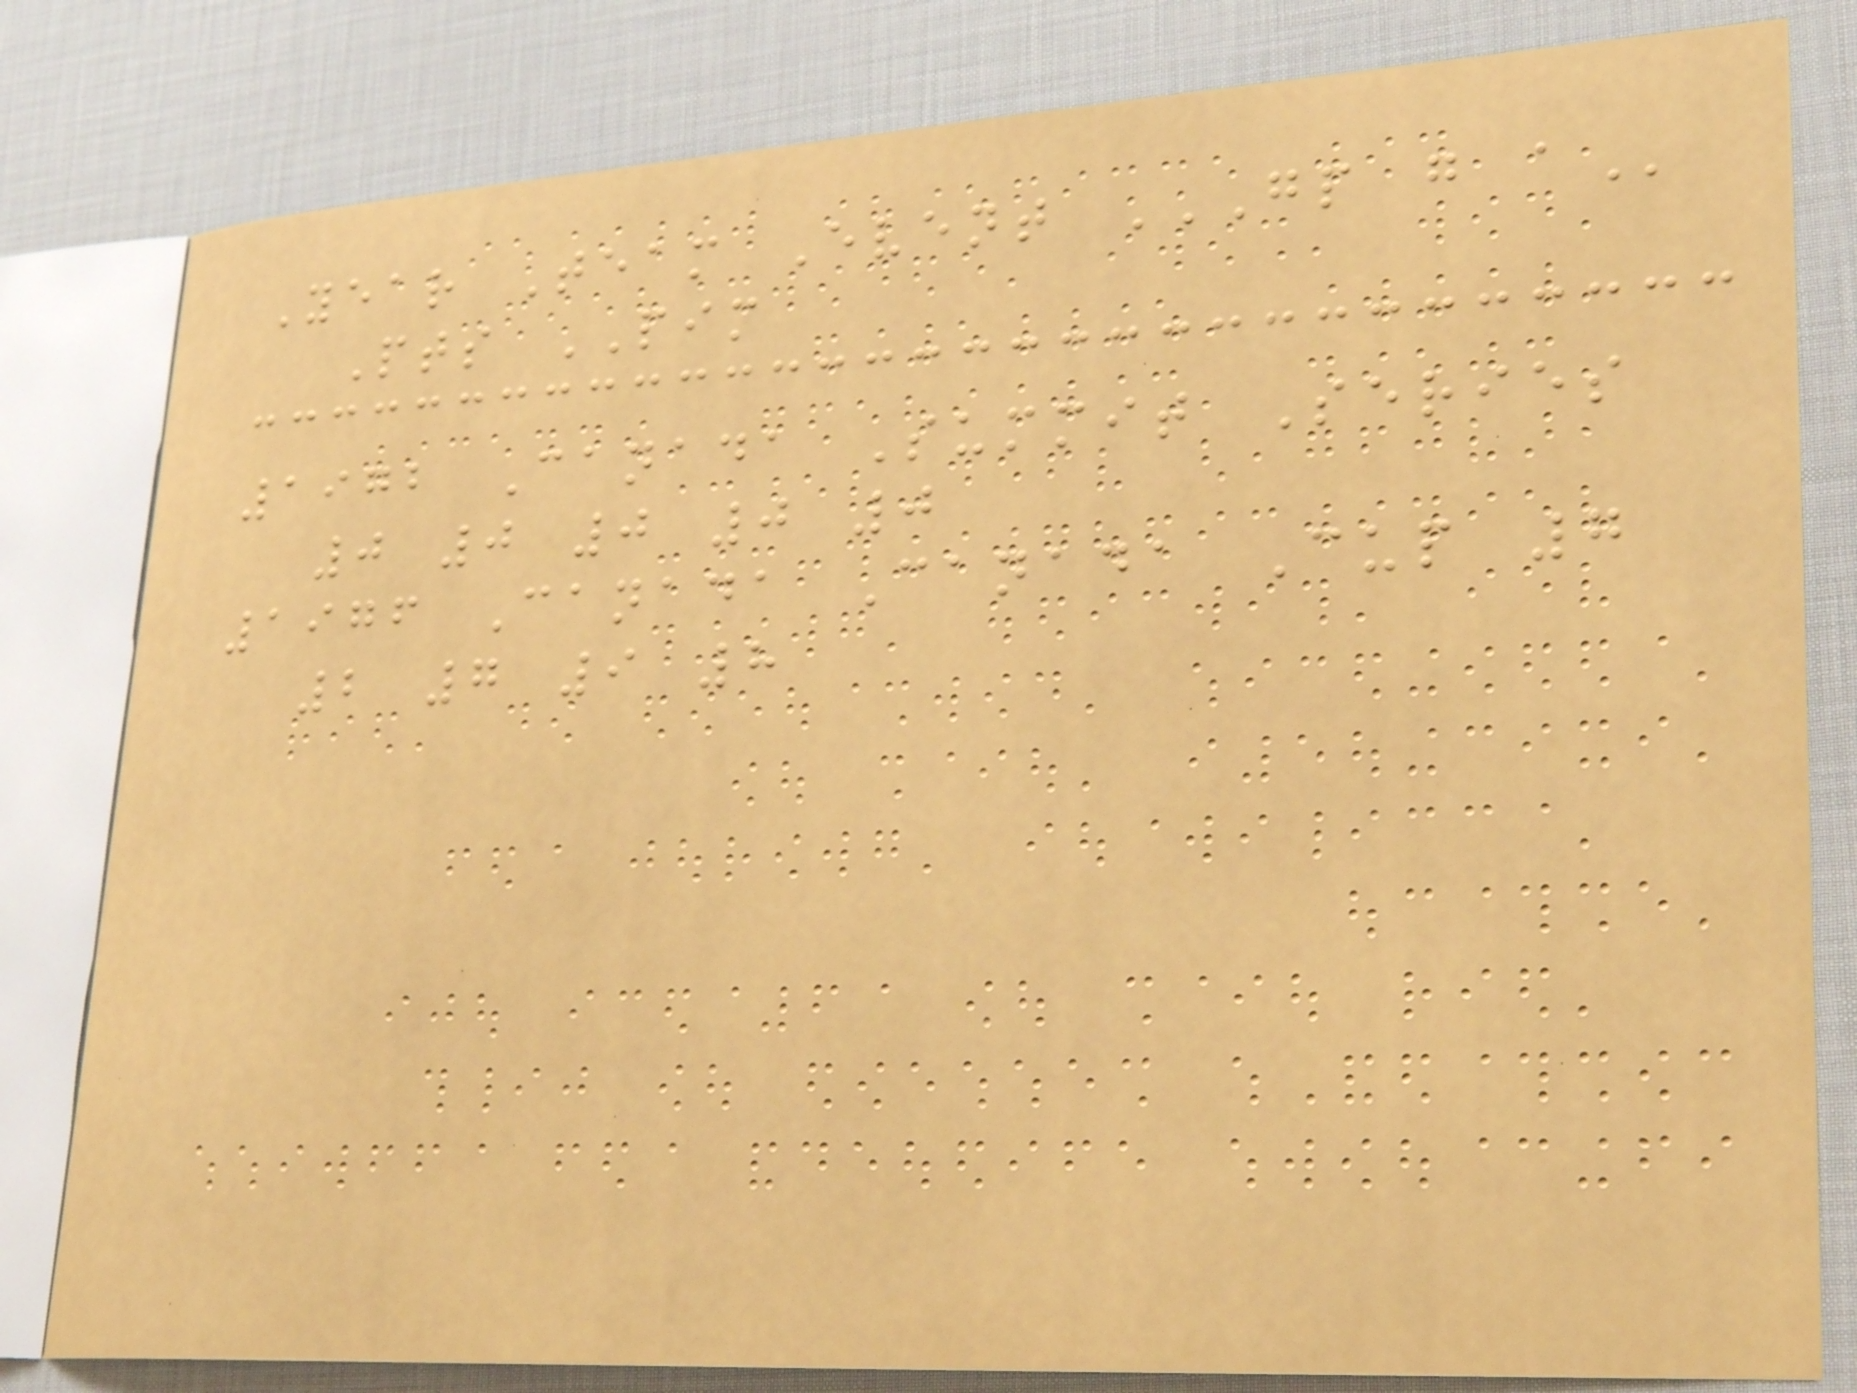Year Team Event GP G A
Pts PIM
1972 Canada Summit Series
0 0 0 0 0
1976 Canada Canada Cup 7
2 7 9 8
